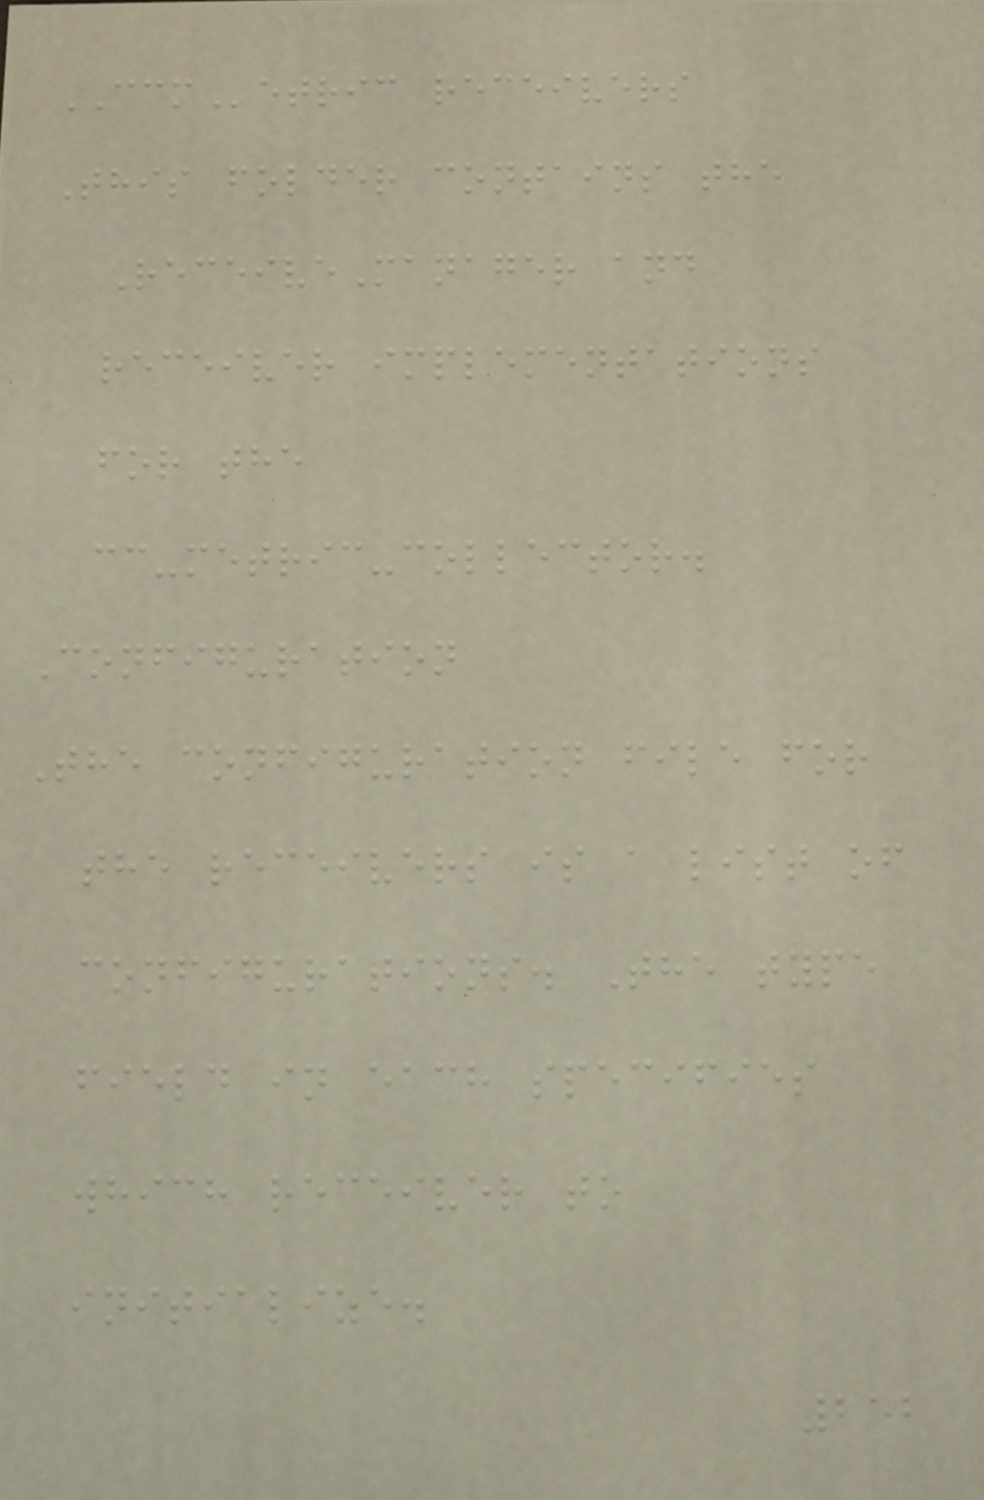CCMetric receivers
This folder contains the
ReceiveManager and
receiver implementations
for the
cc-metric-collector.
Configuration
The configuration file for
the receivers is a list of
configurations. The type
field in each specifies
which receiver to
initialize.
252
